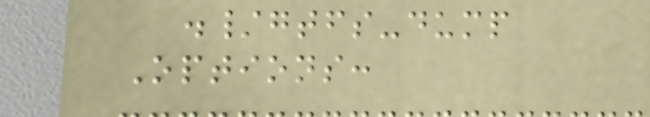./gtfs-dump
Options:
